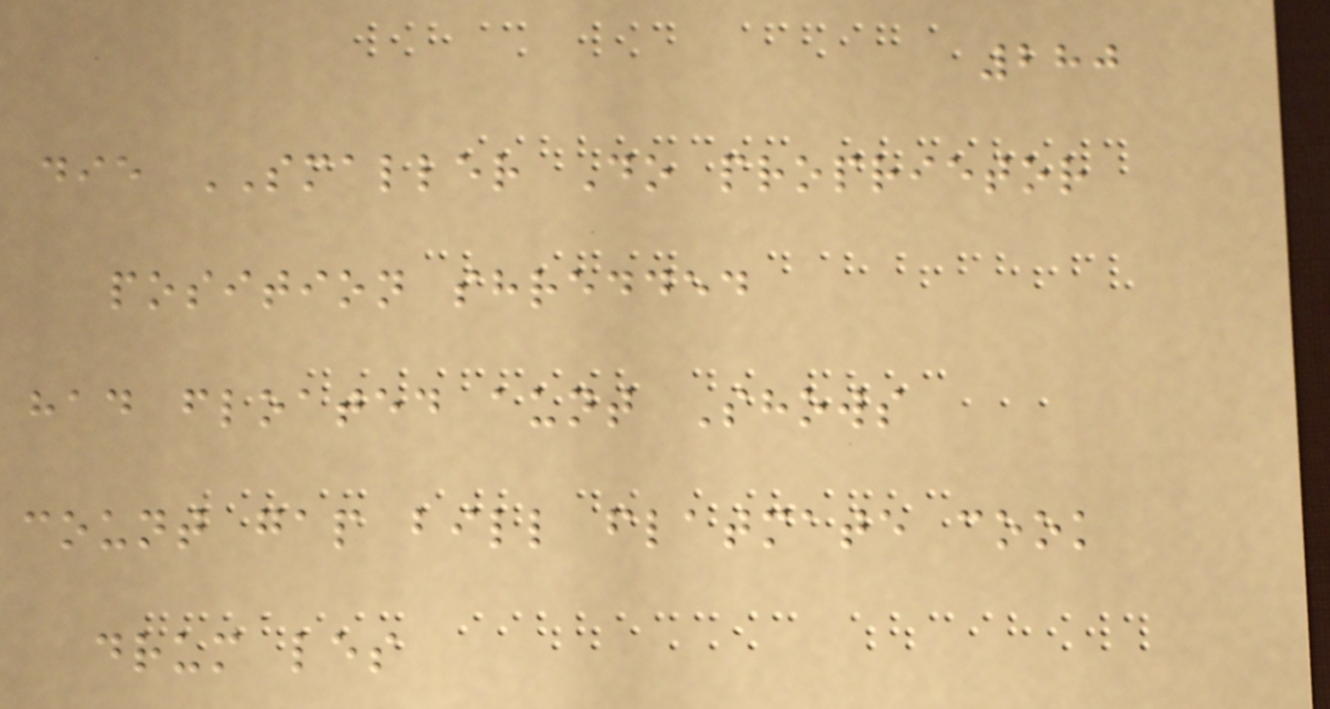280
die SMALLER Do proprietor
position shredded
had floated aunt Shows
count gap bill flatmate cook
drum les
